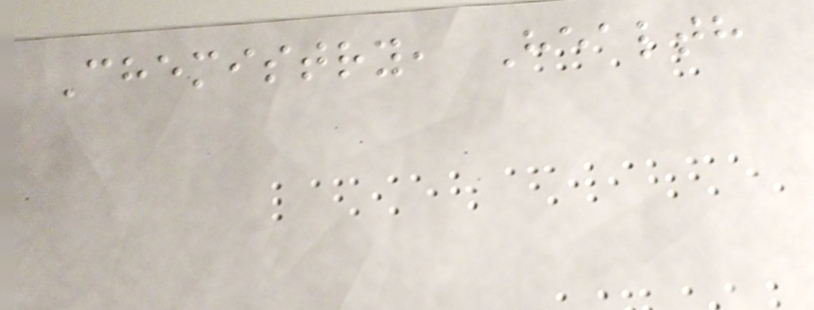Chemistry, Health
